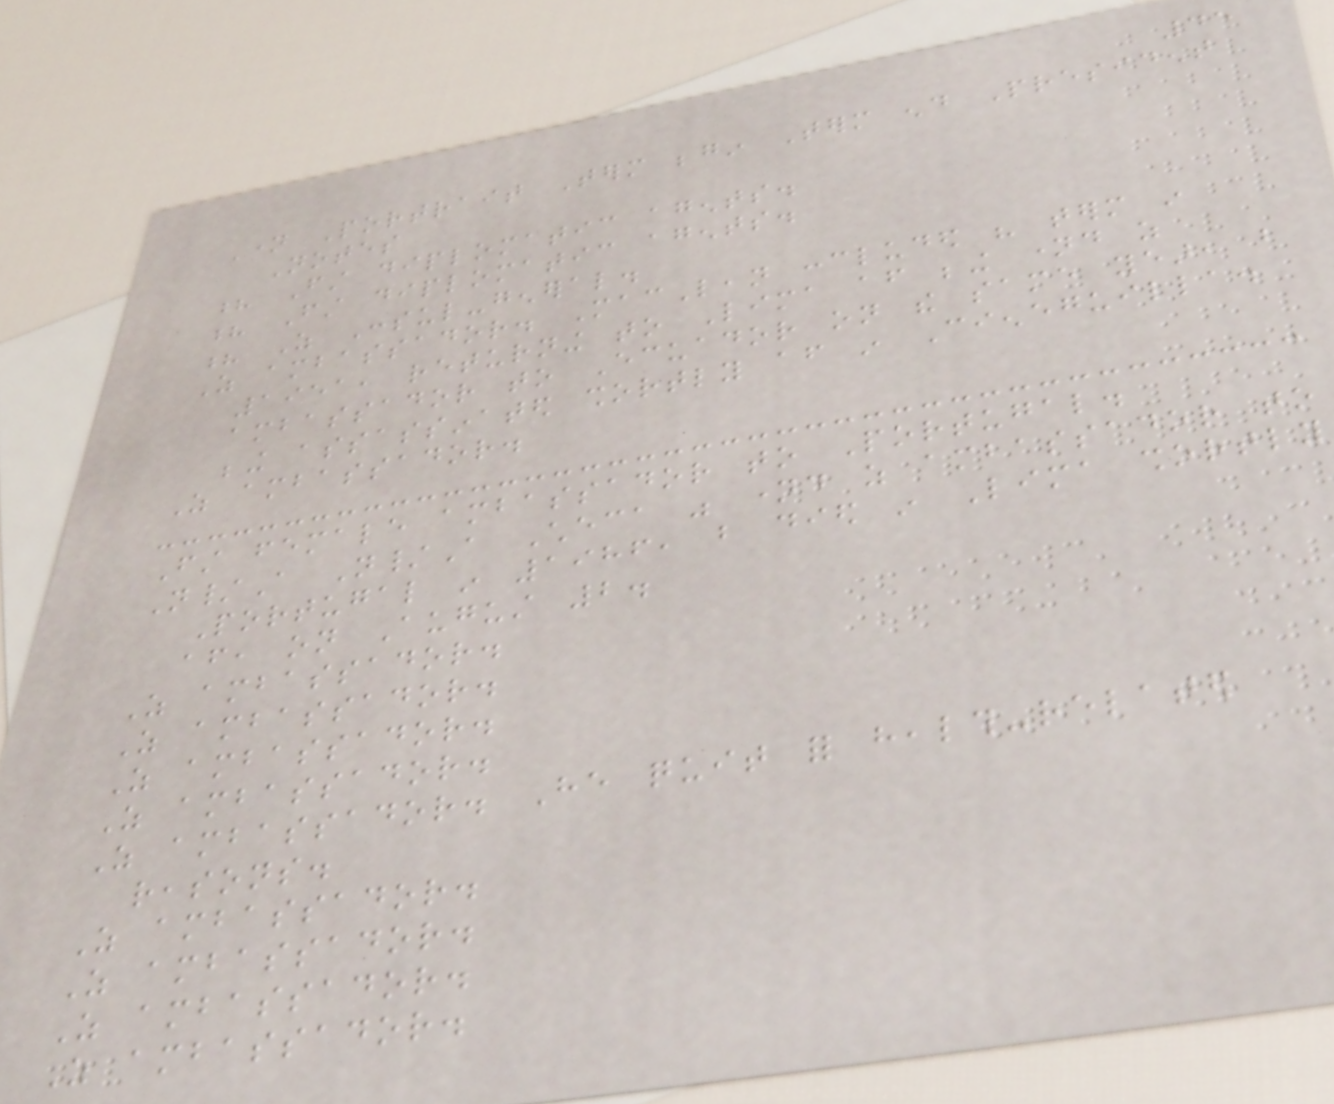45
Name Portrait Term begin Term end President
Notes
? First diplomatic agents.
? First diplomatic agents.
? As Consul-general.
As ambassador. MacLean concluded his term in
1951, returning to Lima after being named as
ambassador to Ecuador on the same year, but
being assassinated shortly after in Cieneguilla.
As ambassador.
First female ambassador to Portugal.
N/A N/A Checa was named as ambassador to
Portugal in 1986, but died in Lima shortly
after, on August 2.
As ambassador.
As ambassador.
As ambassador.
As ambassador.
As ambassador. He quit for health-related
reasons.
As ambassador.
As ambassador.
As ambassador.
As ambassador.
